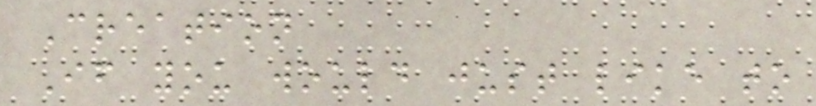Creation
If you would just like to
